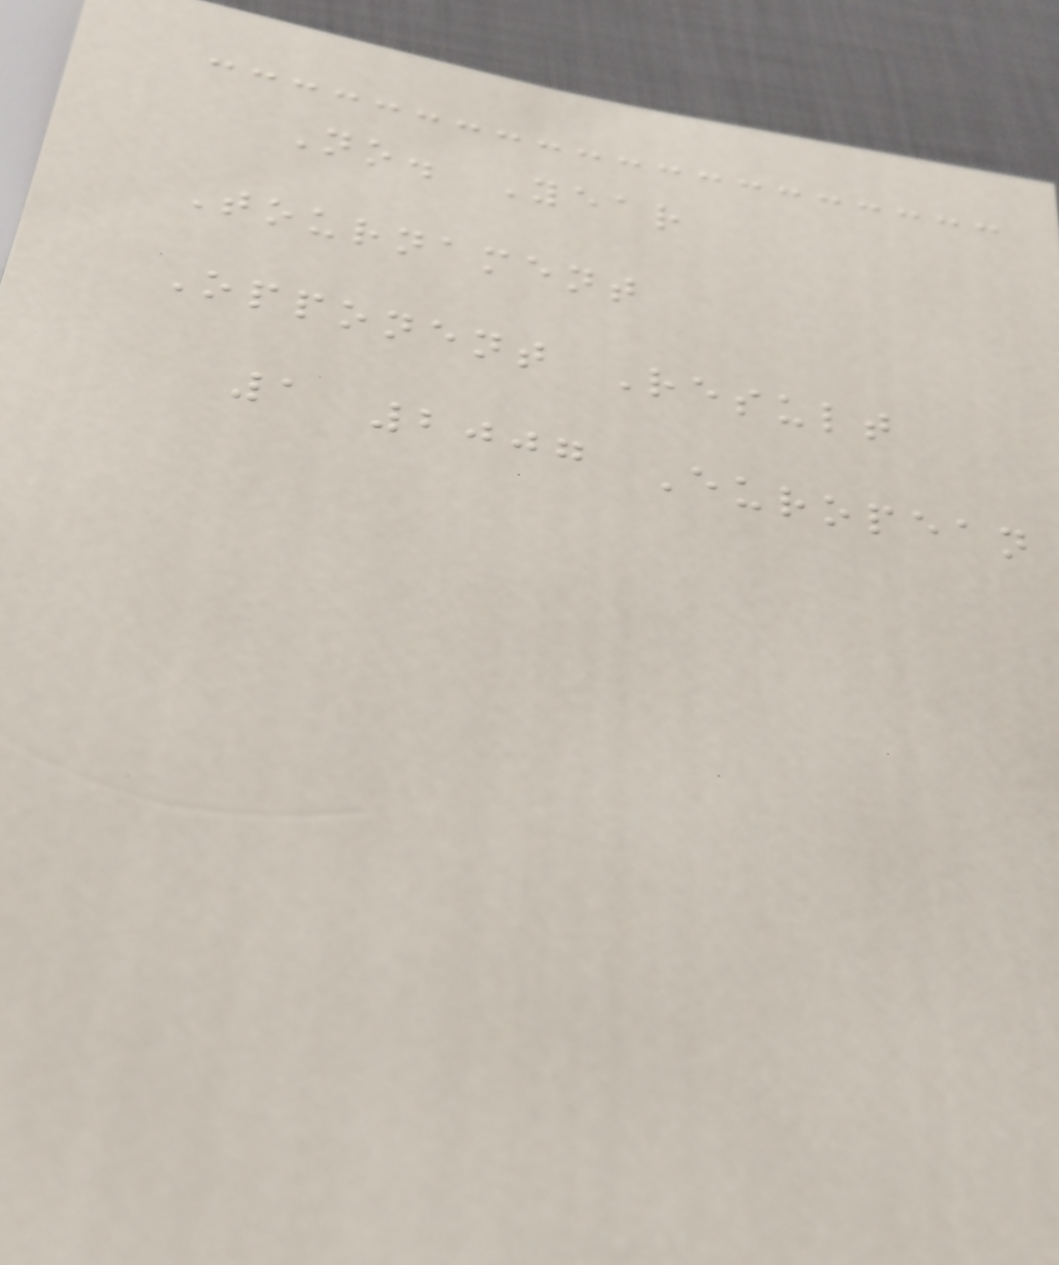No. Year
Tournament
Opponent Result
1 2007 European
